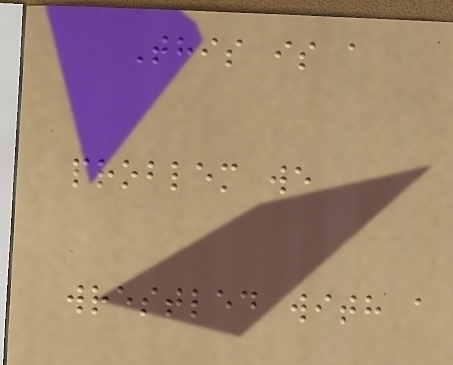This is a
problem we
wrestled with a
